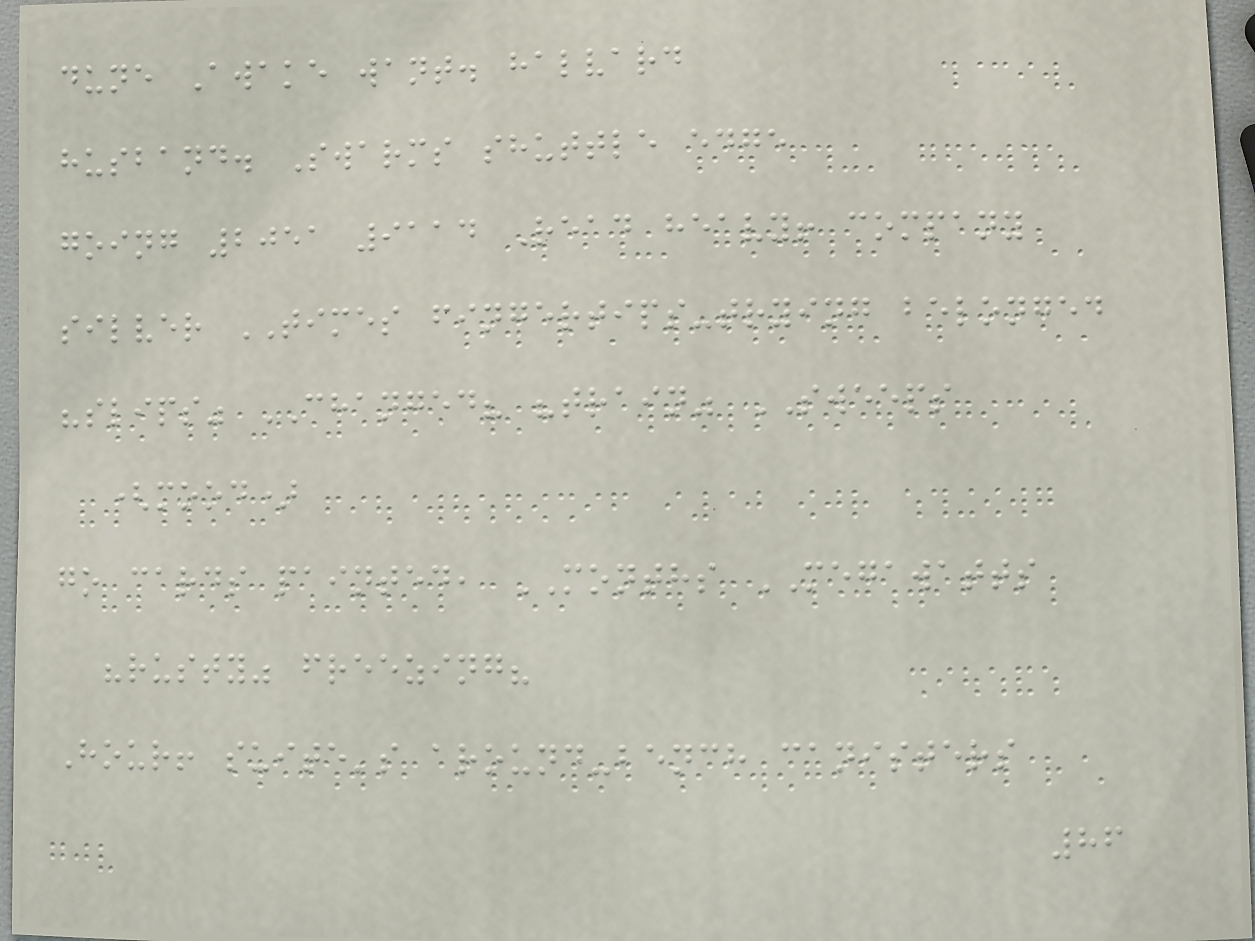dune Awake want. halvard
husband. Swarms shuttle edge
going 2051 9114 Read heavy! company
silver TIMES fingertips-trying belonged
"slips" CHANGED? "train" SWEEPS
(mood)
go cards painted, MONTHS MEGAWATTS
"rusty" freezing?
Hour! suite's around-bench canisters
86
